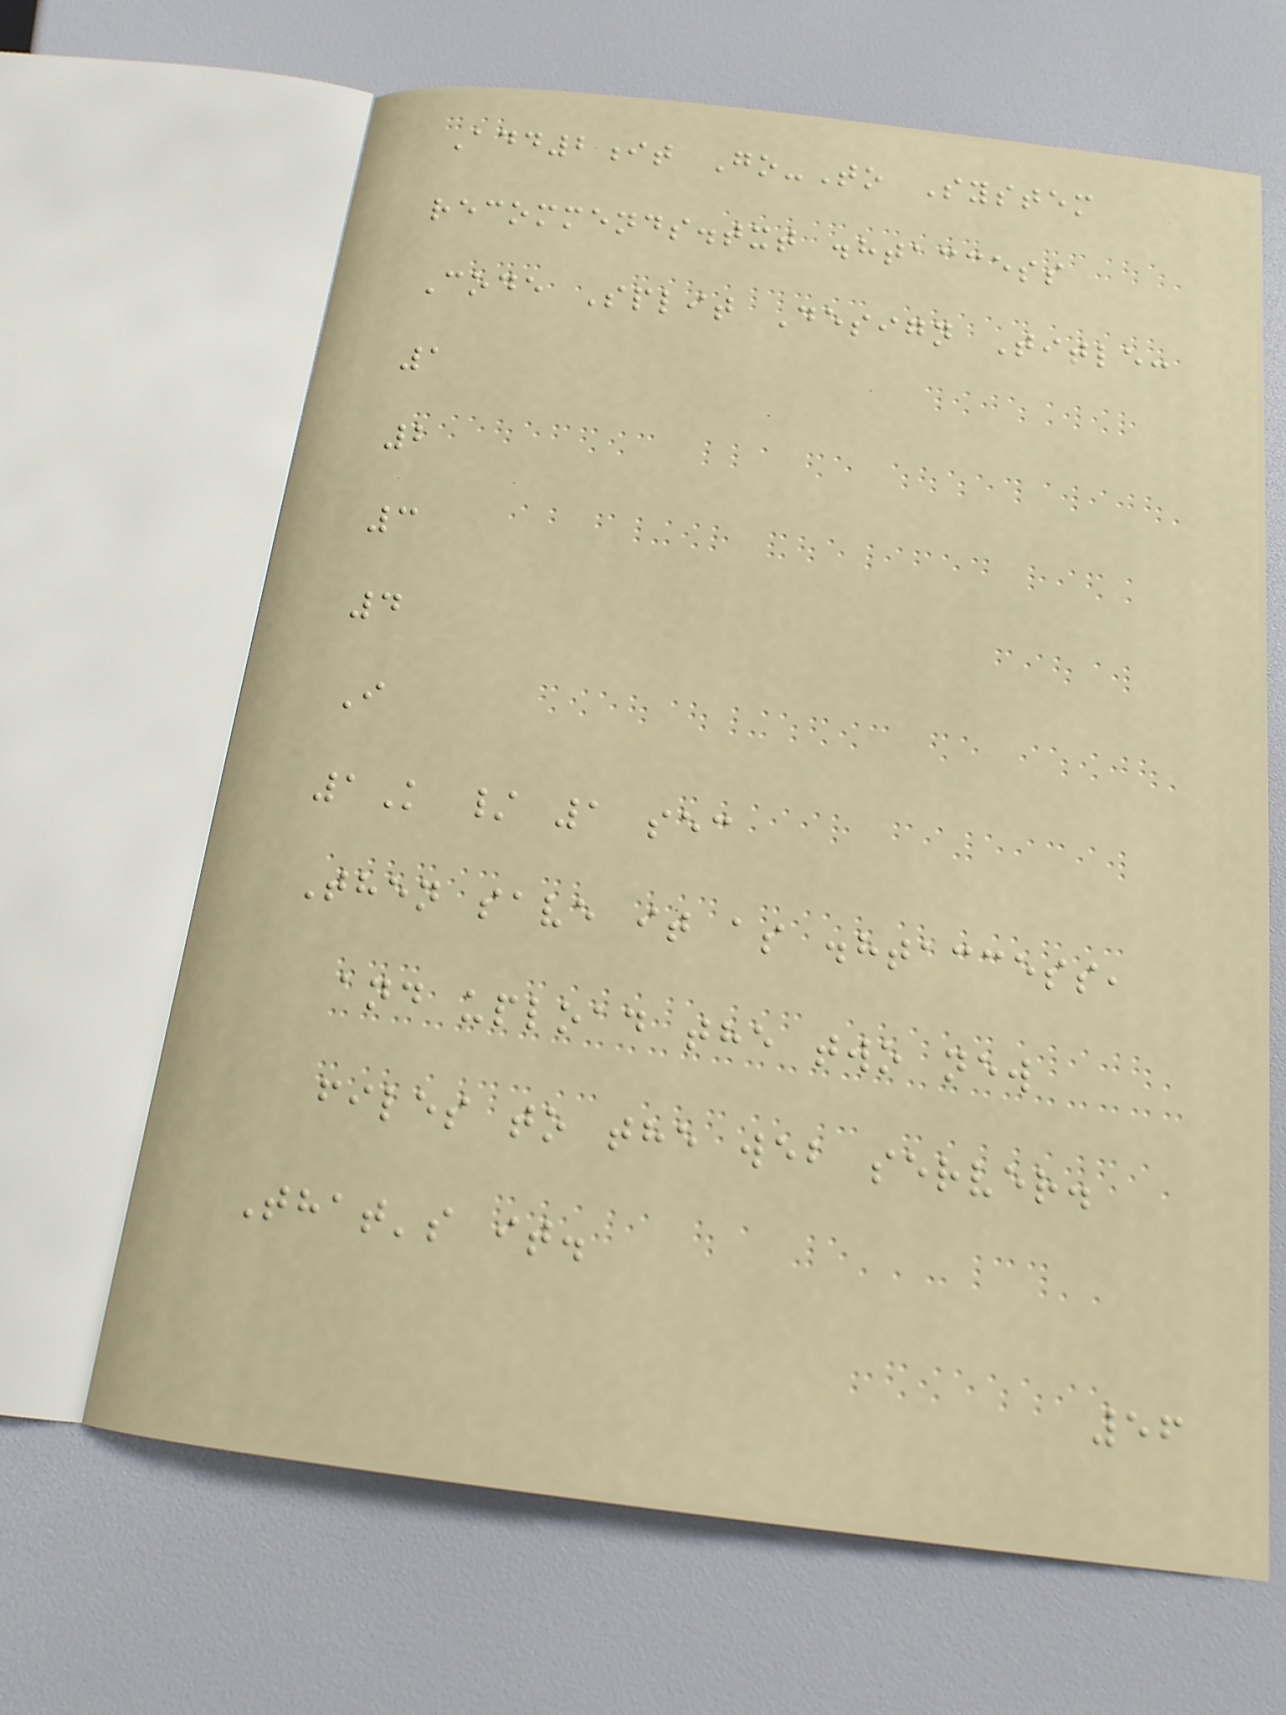Add2it Go-To System
recommends.txt .htaccess
Code Split Design Title:
1
2
3
4
I
1K / 1 sec
Then save it as .htaccess,
and upload the two new
files to the web server.
That's it.
56
